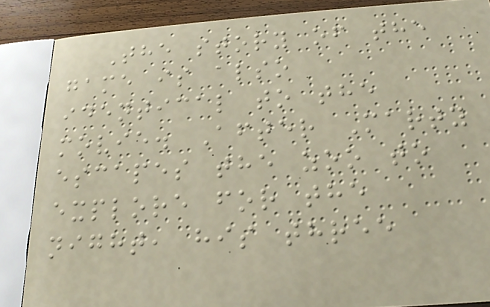The story of the
game is also
identical to the
movie. After Marty
escapes the zoo to
explore for the
night, his three
